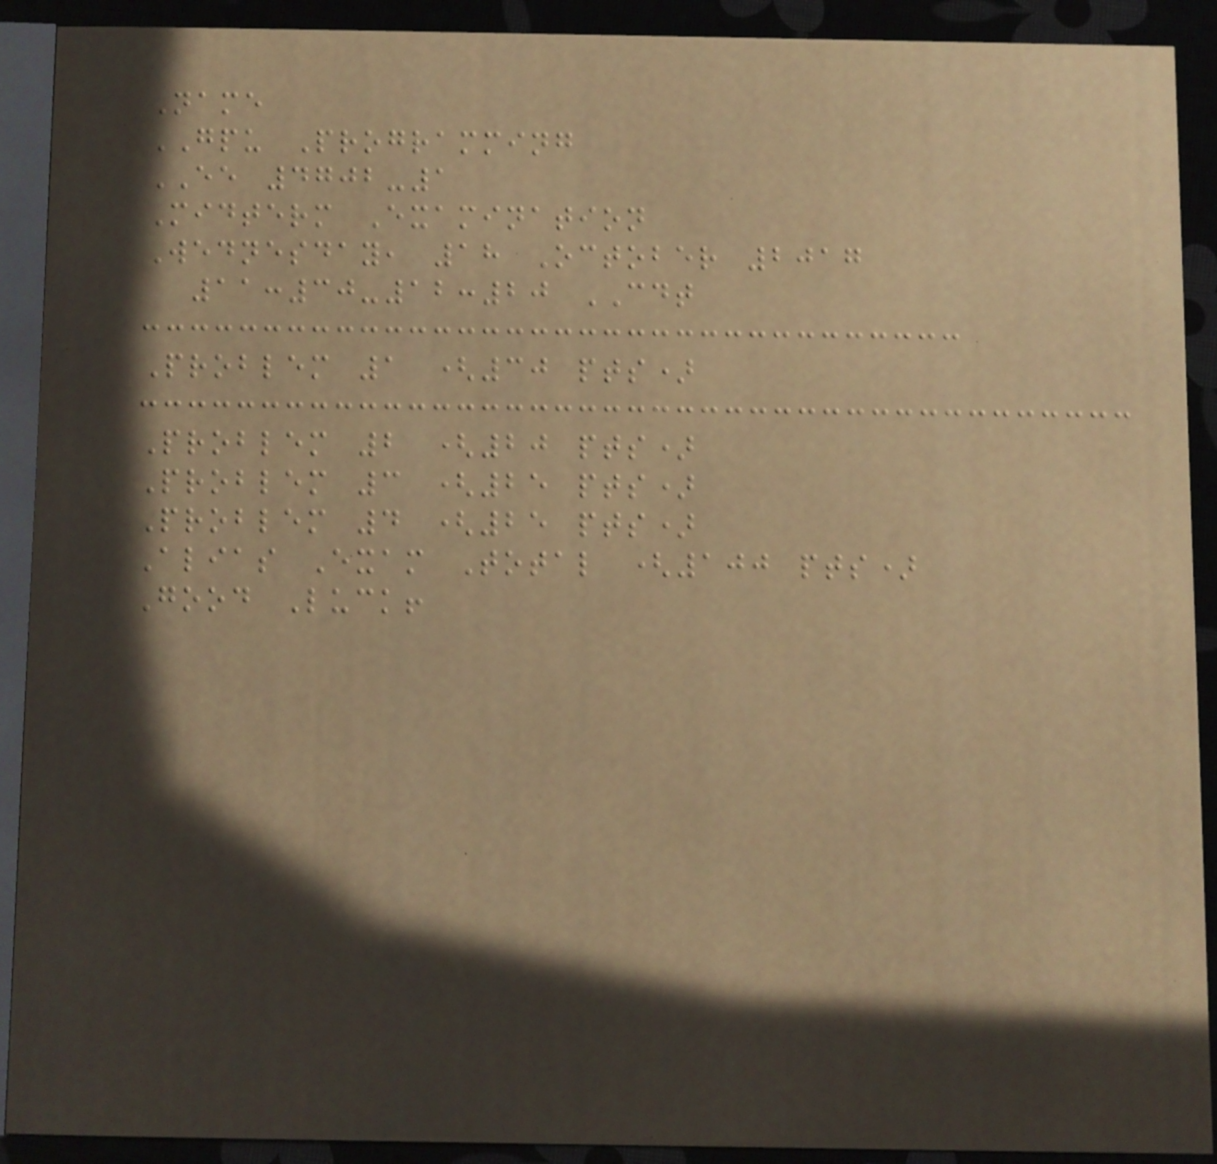Name
GPU Programming
EE 4702-1
Midterm Examination
Wednesday, 18 October 2017
11:30-12:20 CDT
Problem 1 (30 pts)
Problem 2 (20 pts)
Problem 3 (25 pts)
Problem 4 (25 pts)
Alias Exam Total (100 pts)
Good Luck!
